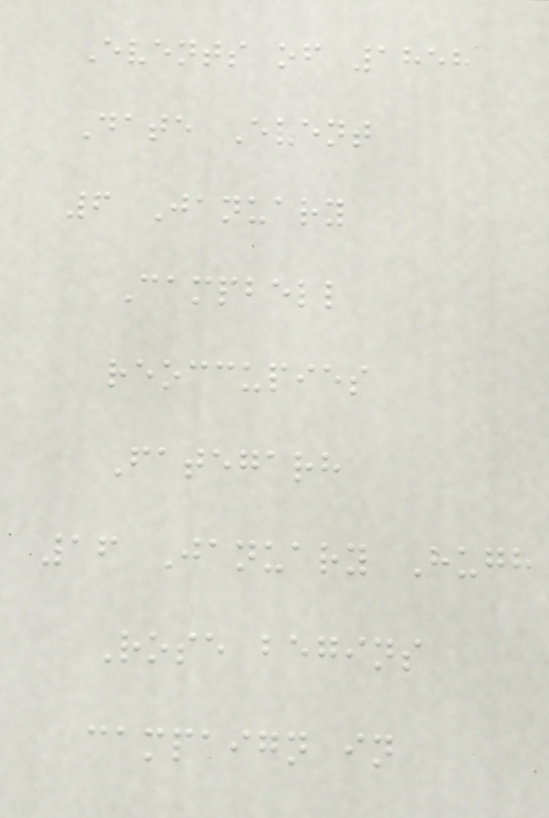Events of 1858
Date Event
6 January
Campbell
reoccupies
Fategarh
16 January Hugh
Rose begins
campaign in
